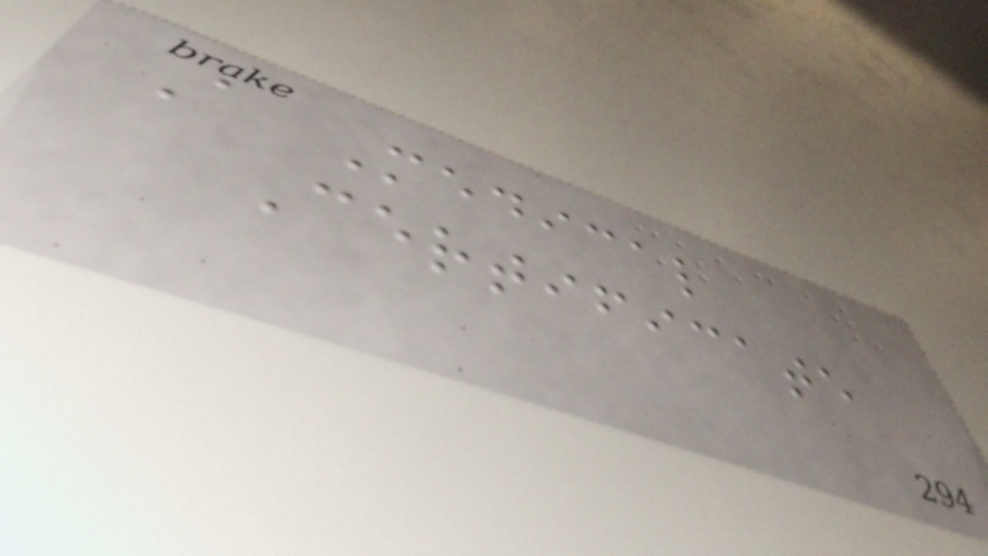A Medical
Certificate
